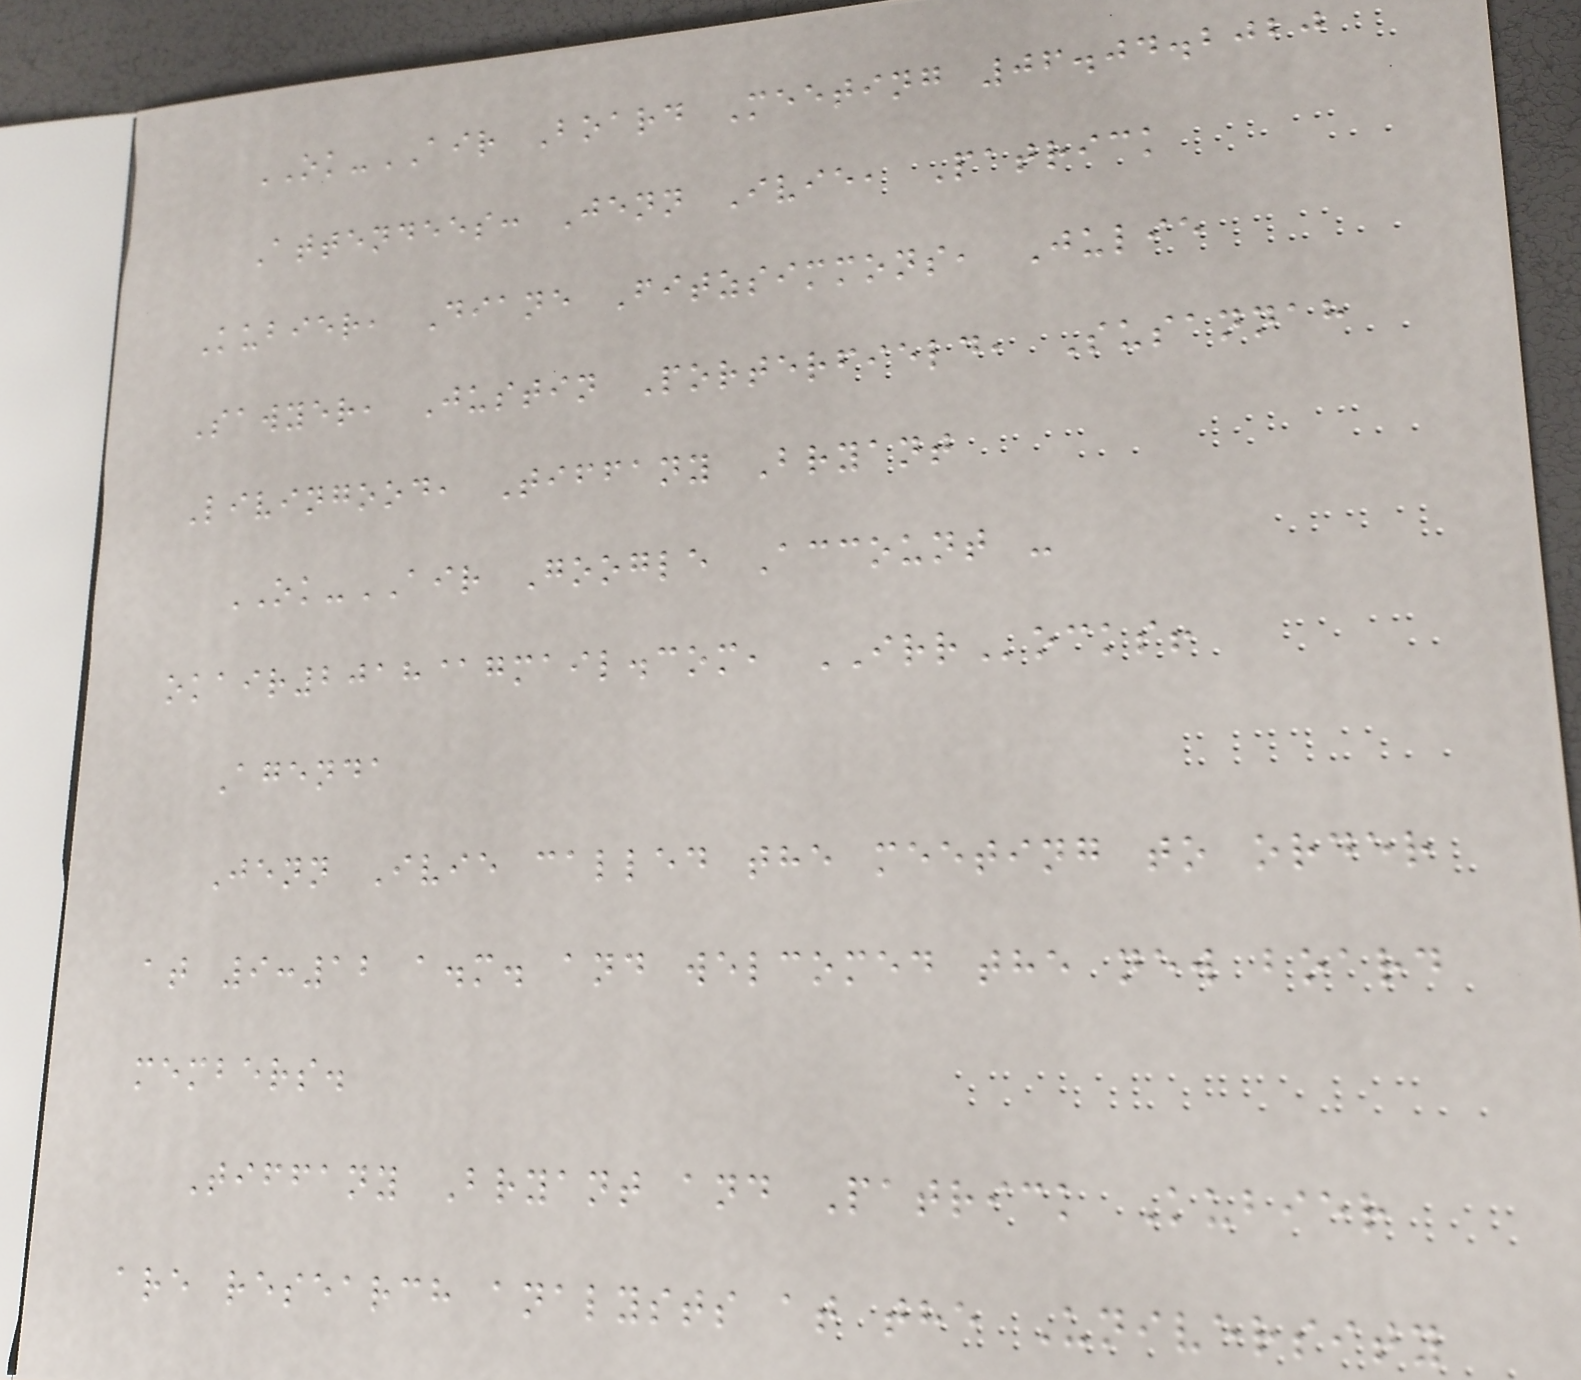OK-AIR Board Meeting 06.04.2020
Attendees: Jenn Ivie, Patrick
Kubier, Diane Fitzsimmons, Julie
Sawyer, Justin Porterfield, Susannah
Livingood, Tiffany Bryant
OK-AIR Google Account -
okair2018@gmail.com, IRRocks!
Agenda
Jenn Ivie called the meeting to order
at 9:12 a.m. and welcomed the new board
members.
Tiffany Bryant and Patrick Kubier
are research analysts at the University
